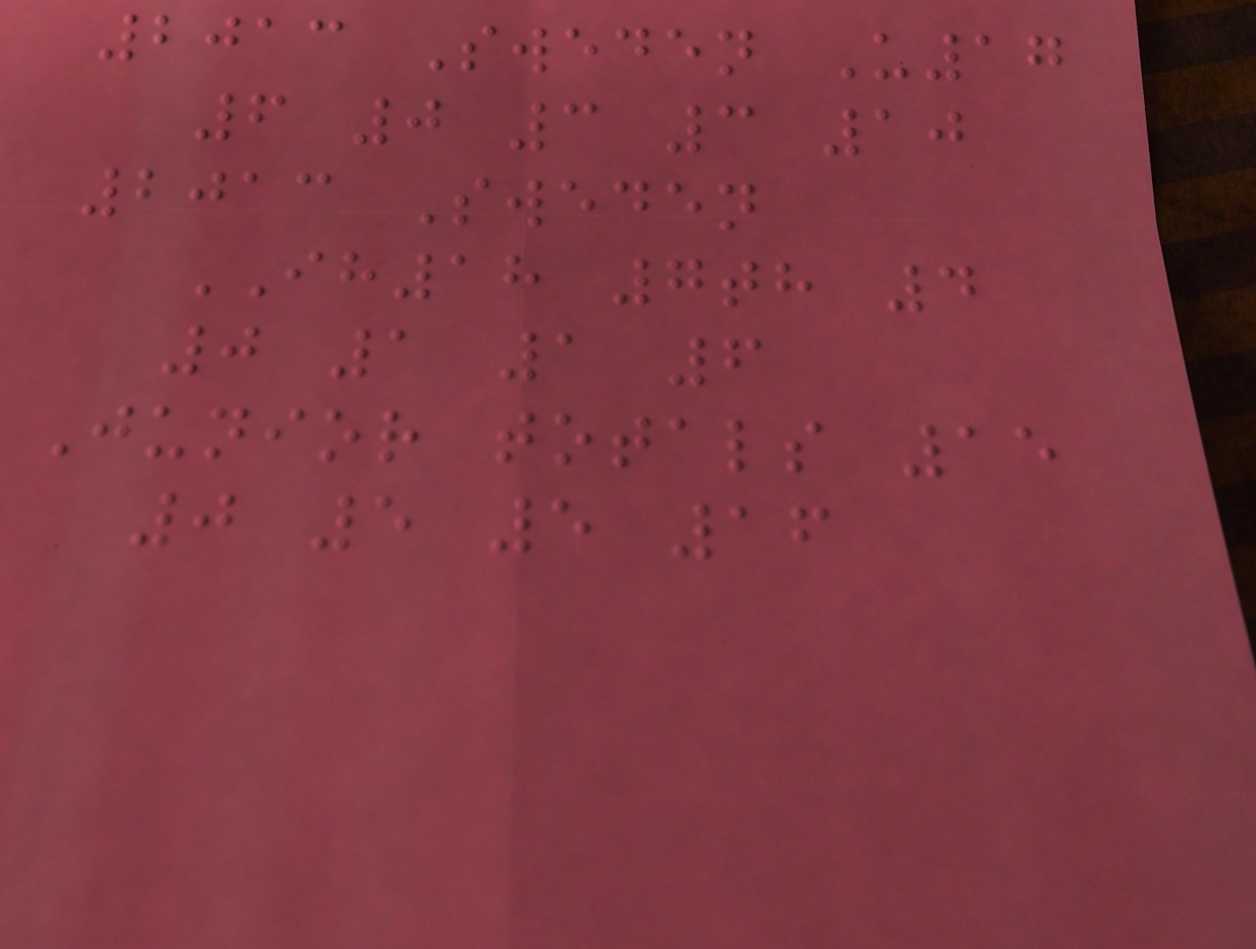2013 Sweden U17
6 0 3 3 10
2013 Sweden
IH18 7th 4
0 1 1 6
Junior totals 15
0 5 5 16
